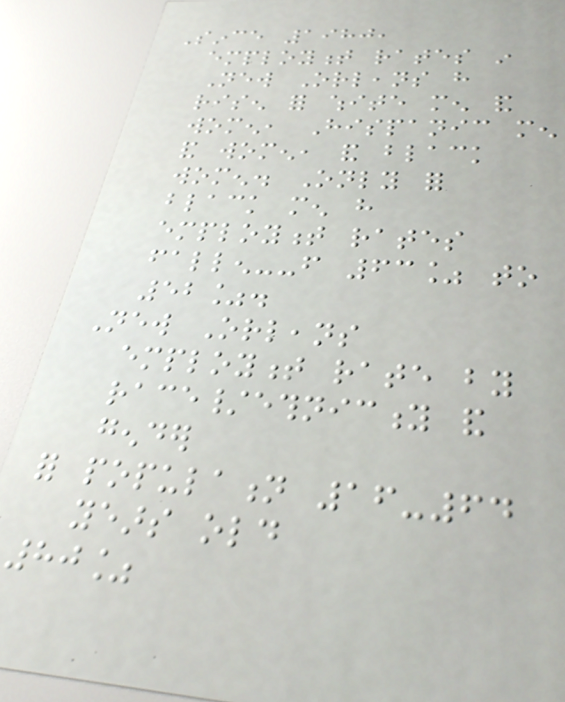Since 1980,
employment rates in
New Orleans have
risen for white men and
women, Hispanic men
and women, and black
women. Only for
black men have
employment rates
fallen--from 63% to
52%.
New Orleans
employment rate by
race/ethnicity and
gender
for population 16-64
years old
80%
